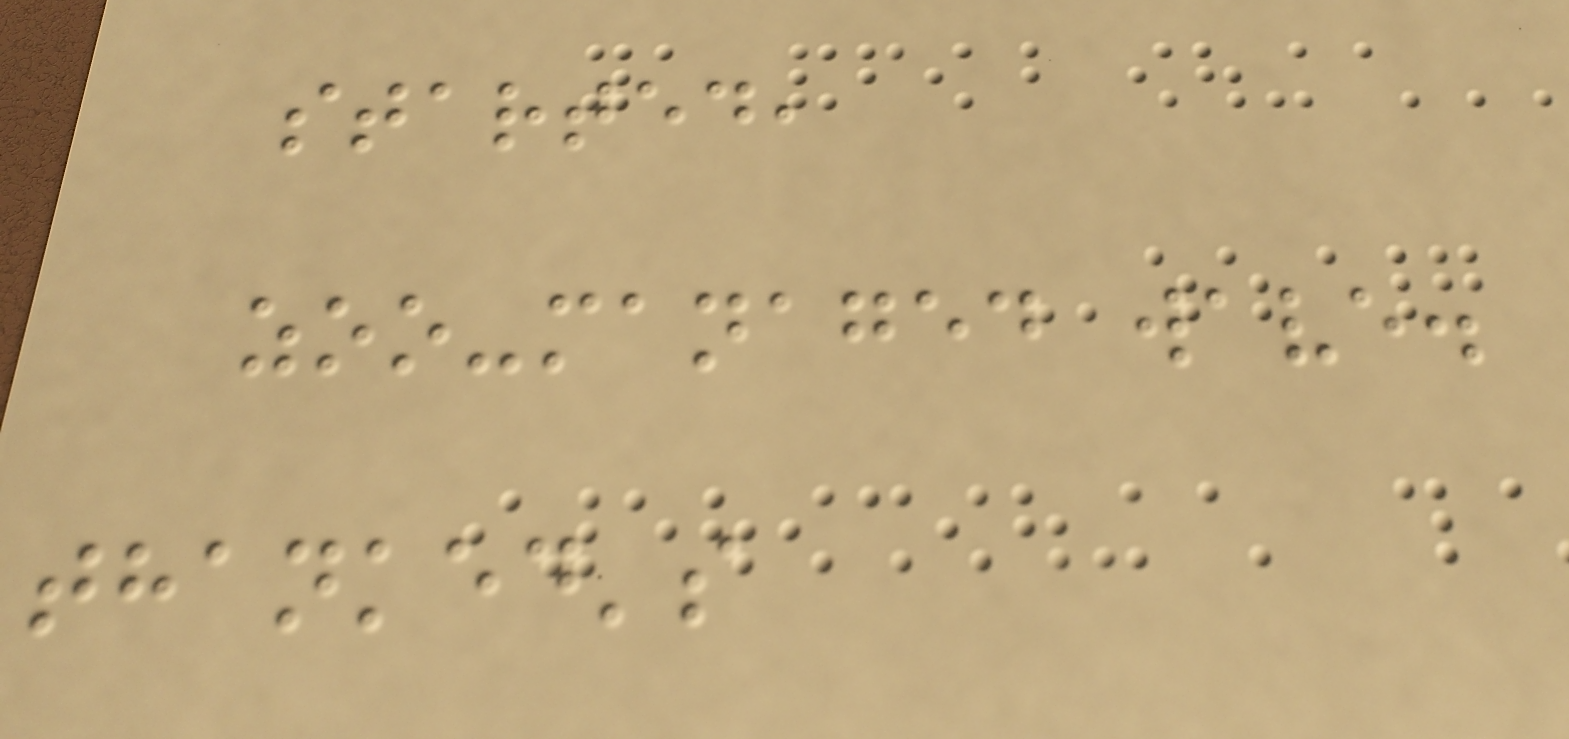started,
zoo-managed wave.
thanked's
